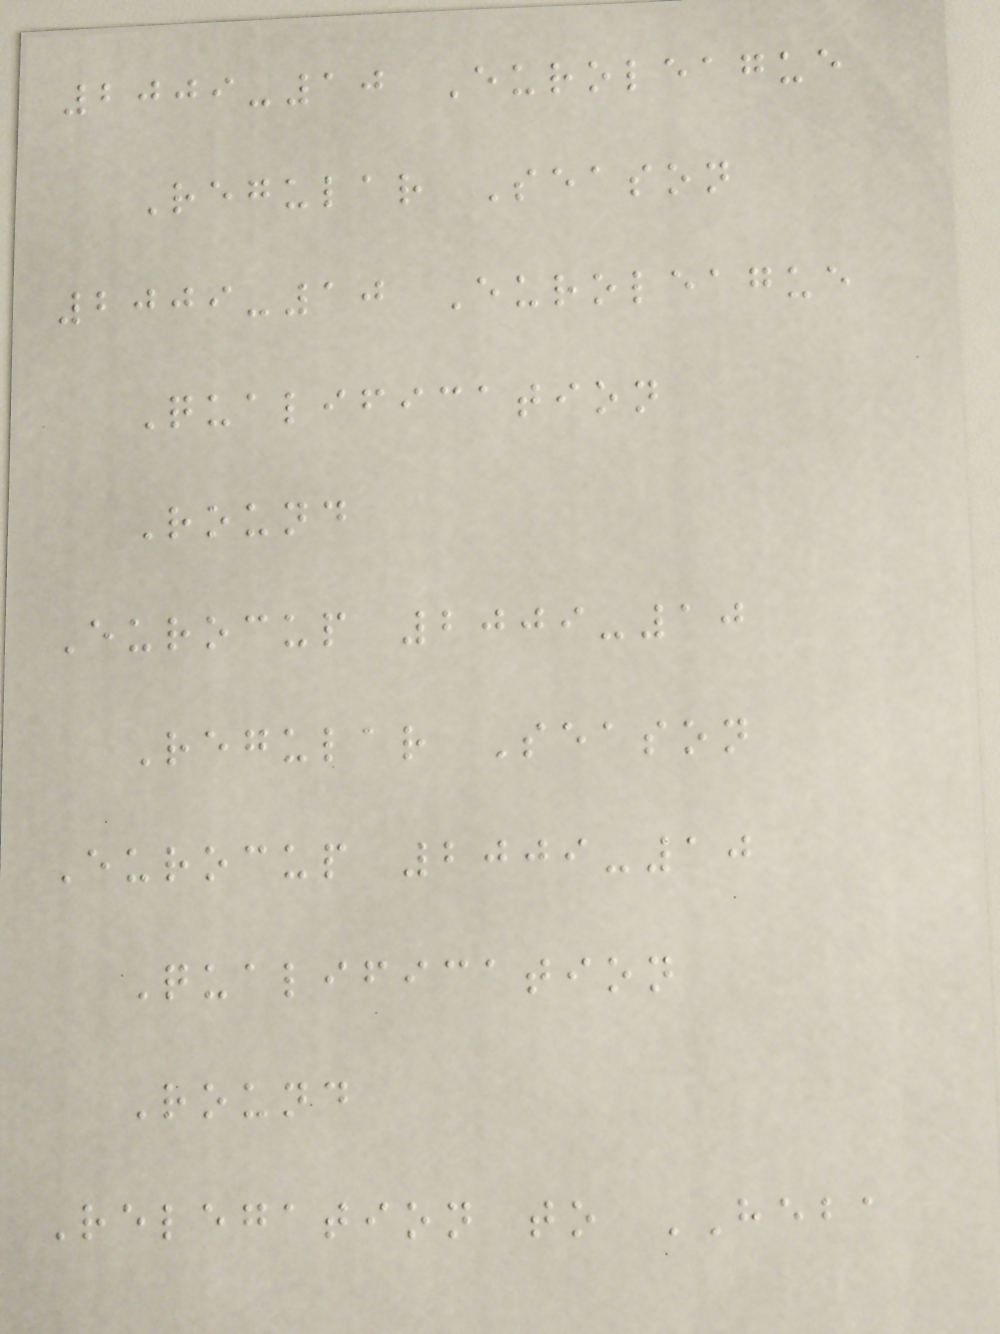2009-10 Euroleague
Regular Season
2009-10 Euroleague
Qualification
Round
Eurocup 2009-10
Regular Season
Eurocup 2009-10
Qualification
Round
Relegation to HEBA
